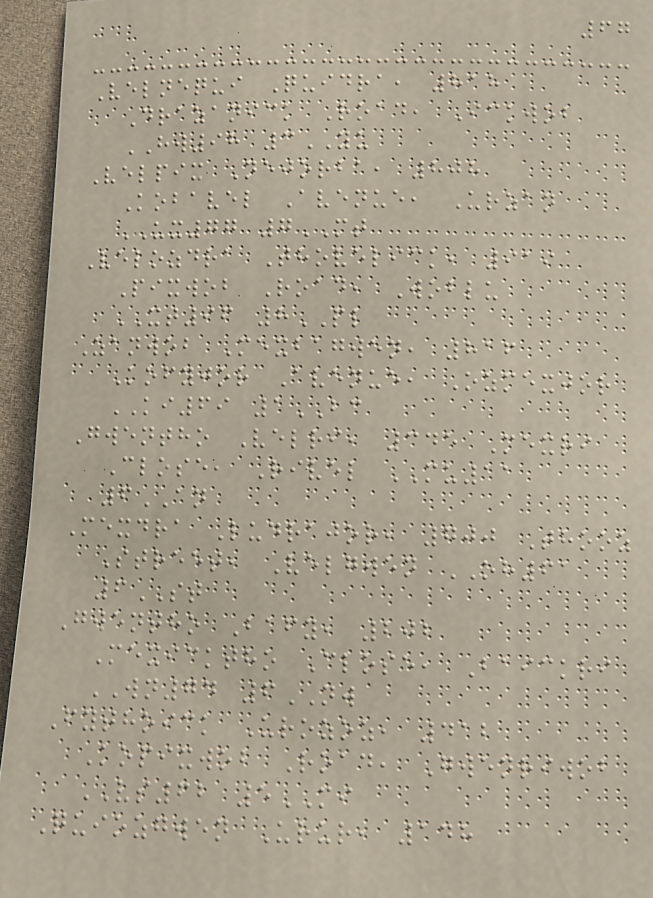67
Velnequi Quidra, 818
Drazanick Road, Ickwob
HW98 3YU
Velpix Nejorba, 808
Kobavel Avenue, Urzan
UX77 7MT
Velozdra Thovelick, 919
Pixwob Road, Woblu
XT96 8PL
Zanwob Mexbagwen, 816
Kofyjor Avenue, Ozmexjor
KI69 1BC
Gwentho Velri, 345 Mexri
Close, Rivel MU11
6AN
Mexdra Ludrajor, 700 Thooz
Street, Velgwen OH61
6ST
Gwentho Bafy, 202
Mexicktho Close, Baickri
WN74 6NW
Fythoick Urozoz, 412
Kopixwob Road, Gwenriwob
VS62 5MI
Quiozgwen Urur, 148
